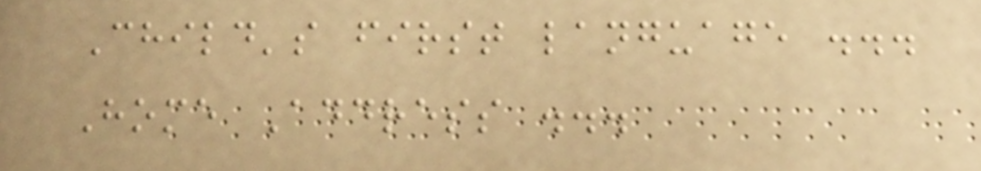Child's first language ...
Home Address ...
